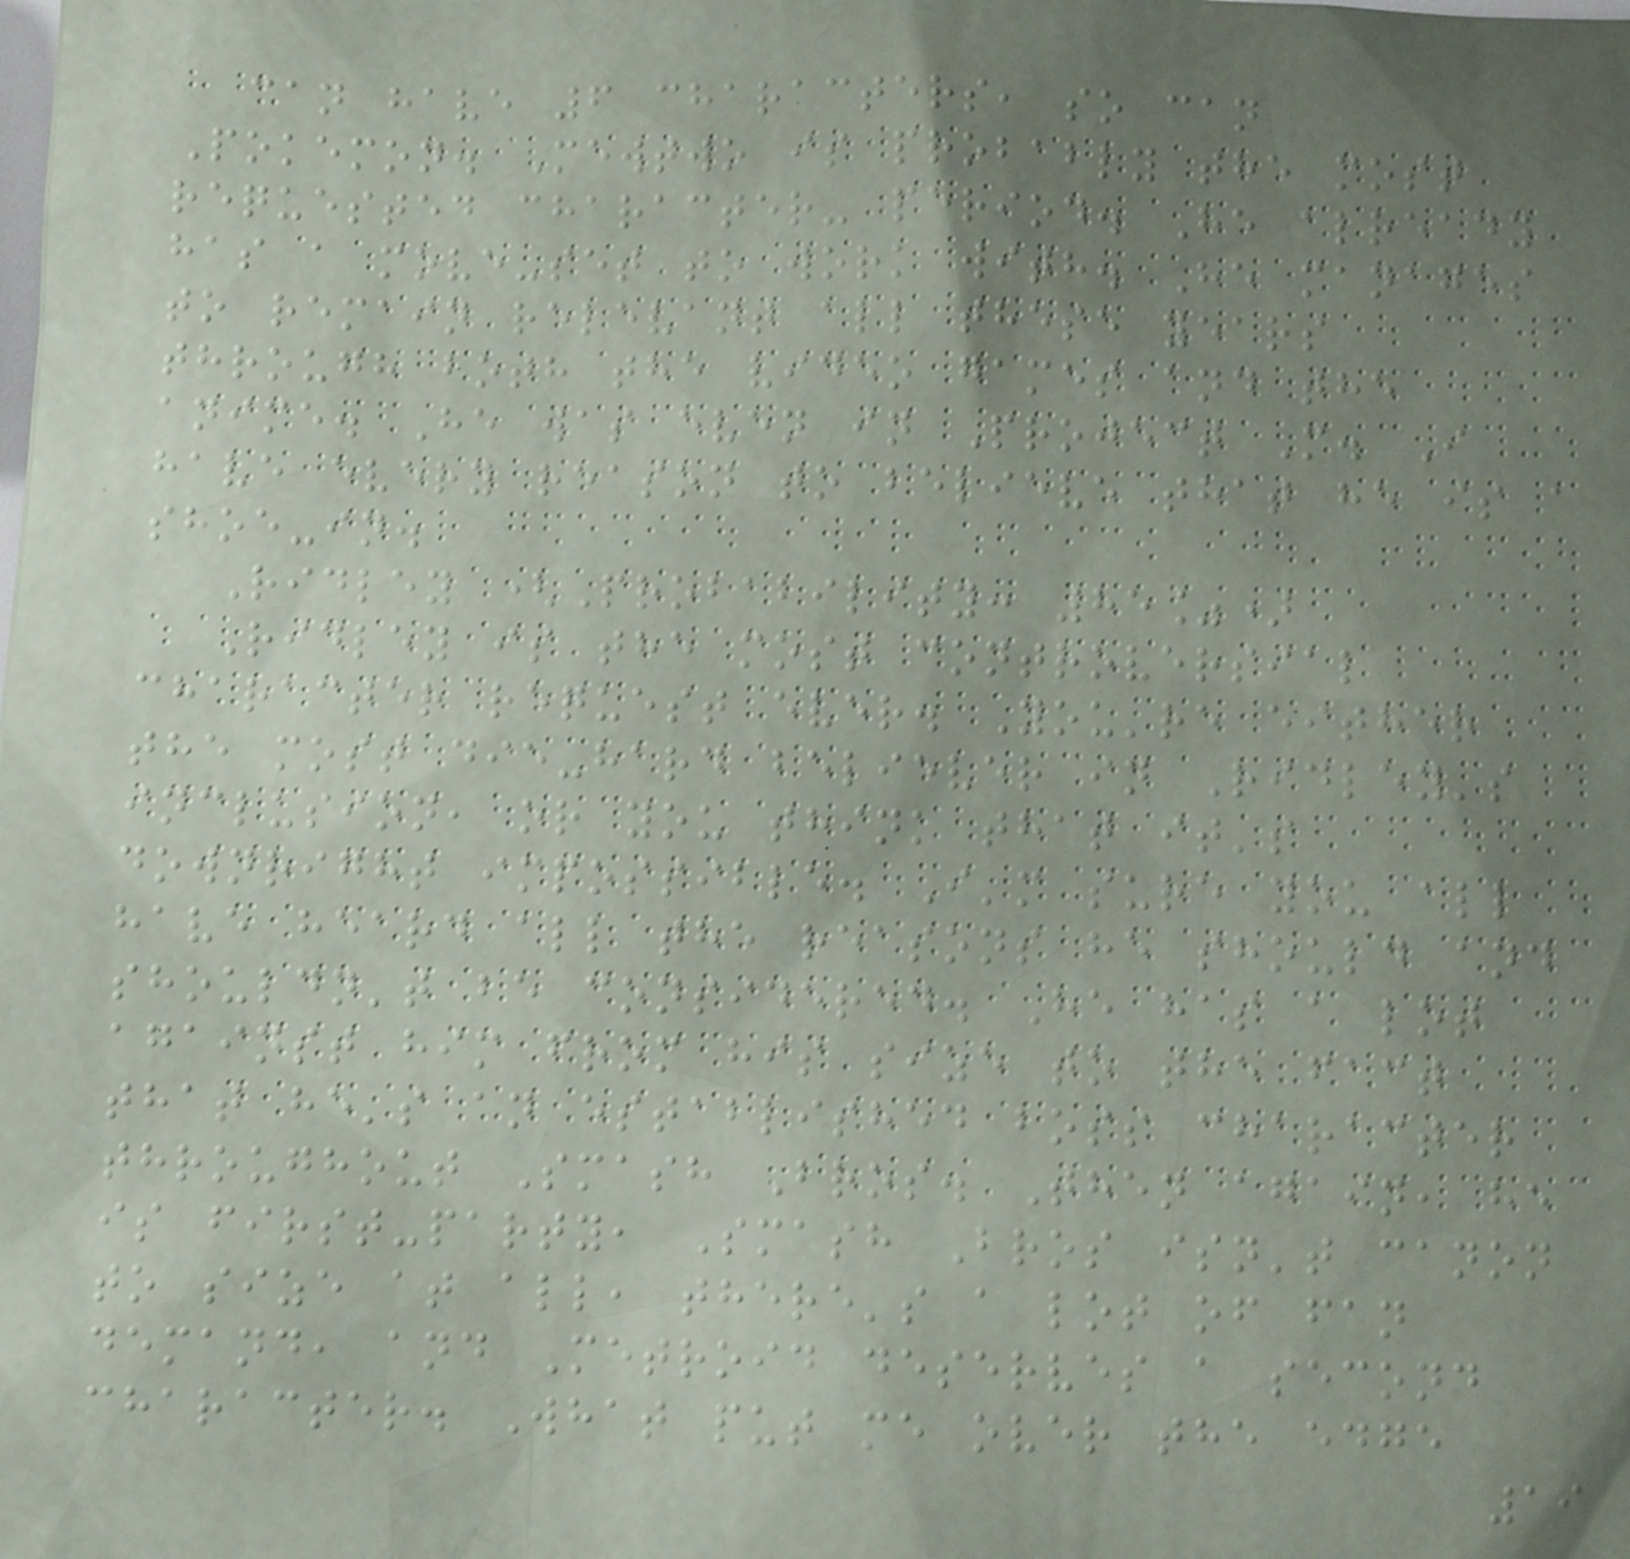can have 6 characters, so can
Pokemon. Mewtwo is probably the most
requested character- period. He already
has a move-set to work with. He manages
to remain relevant all these years
through both the video games and the
anime. He was even in Project M. I
have every reason to believe that he is a
shoe-in.
Ridley (Probability: 85%)
Ridley is the most controversial
character request ever. You're either
the most die-hard believer in Ridley's
inclusion, or you think that it's
downright impossible. I'm sure you all
have heard all the reasons he should and
shouldn't be considered. He has a lot
against him from his size to the fact
that he's an established boss character
throughout Smash Bros. Then again, he
is first-party, Smash Bros isn't canon
to size at all, there's a lot of fan
demand, and Metroid deserves a second
character. What put me over the edge
19
